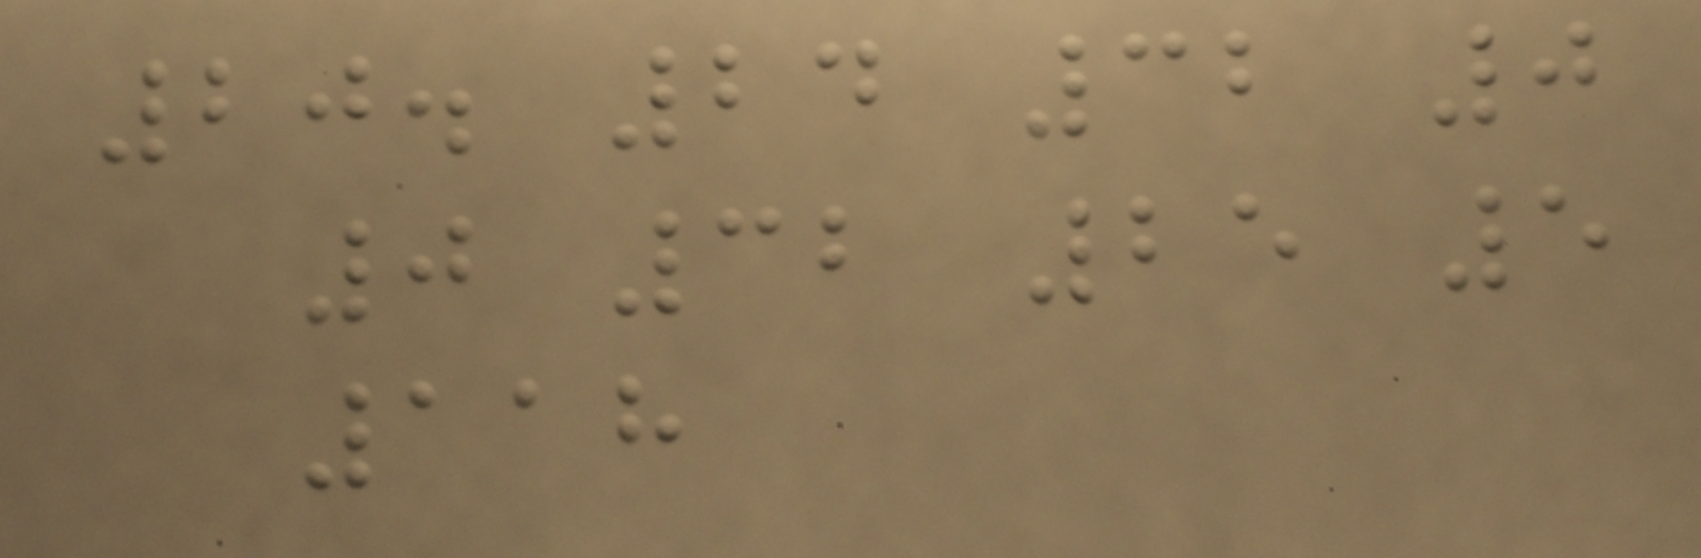20. 24 32 0
0 32 25 5
118
